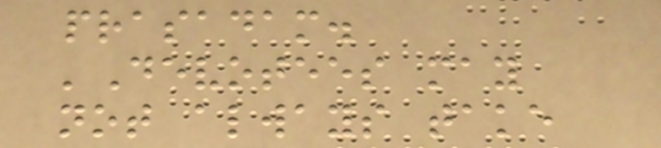prasadam.
'Devotees may
not always take
